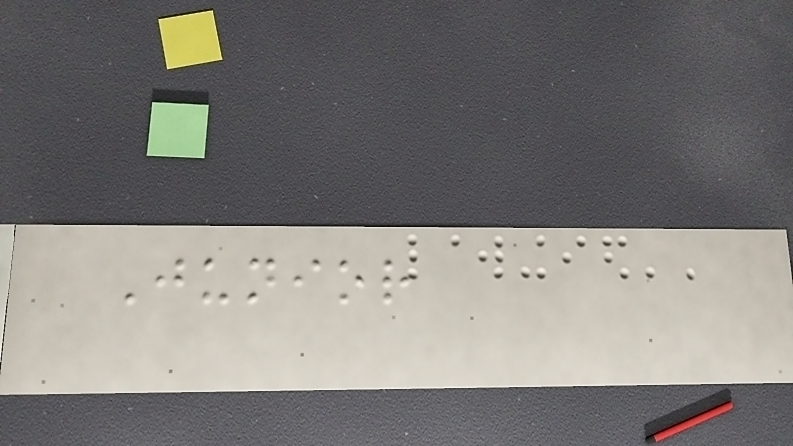Junior
